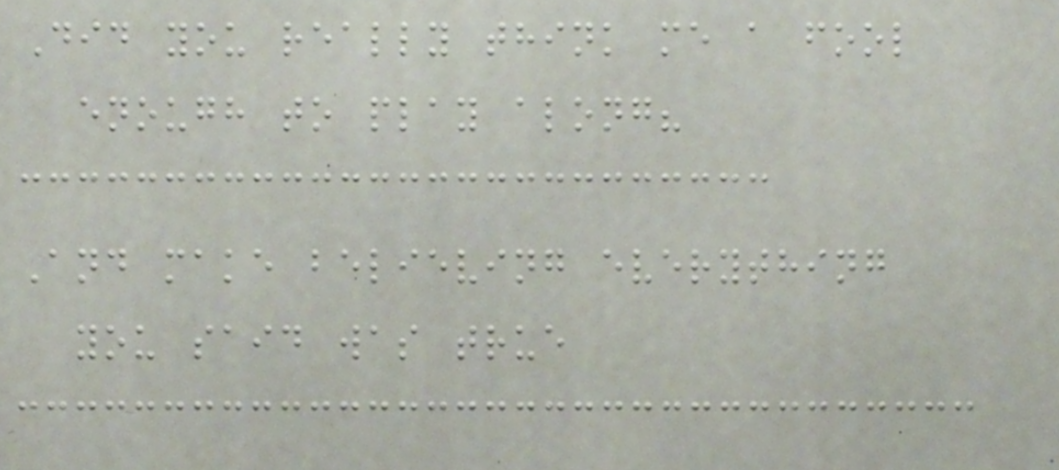Did you really think me a fool
enough to play along?
And make believing everything
you said was true
